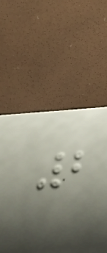2
